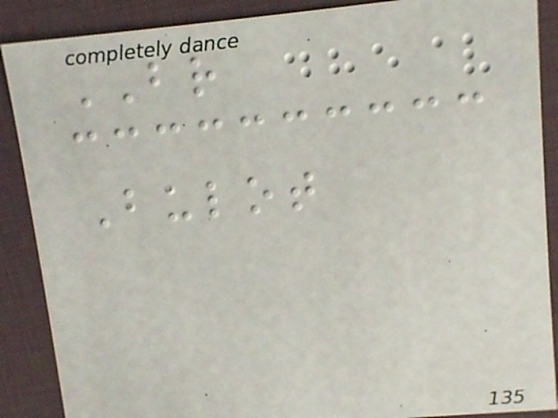BR
Bulot
